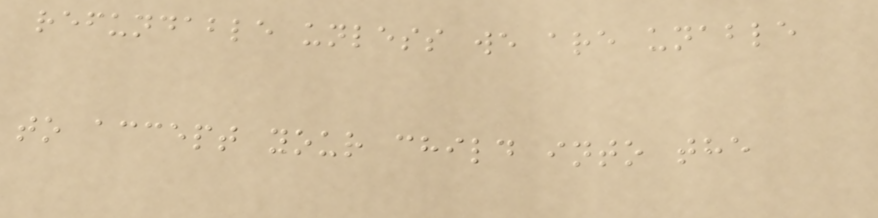refundable unless we are unable
to accept your child into the
